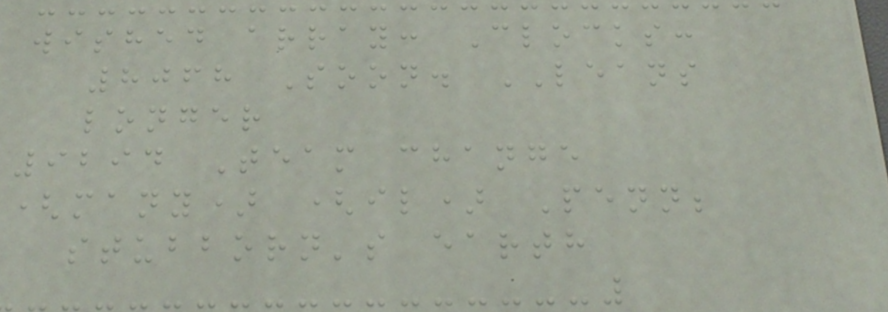wished array: Clocks:
8068 Soon. LEANS
longer
9294 Team change
(many) (il) Penn;
stubborn's earth
